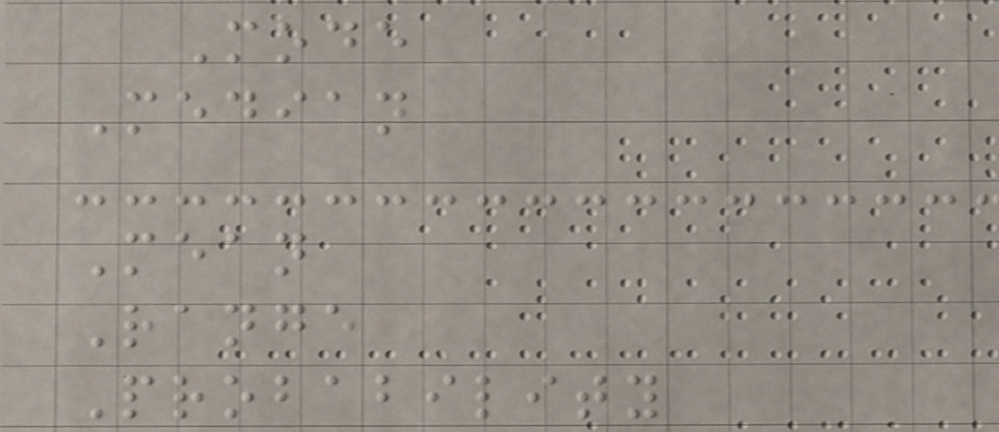Mode
Median
Mean
Range
Probability
